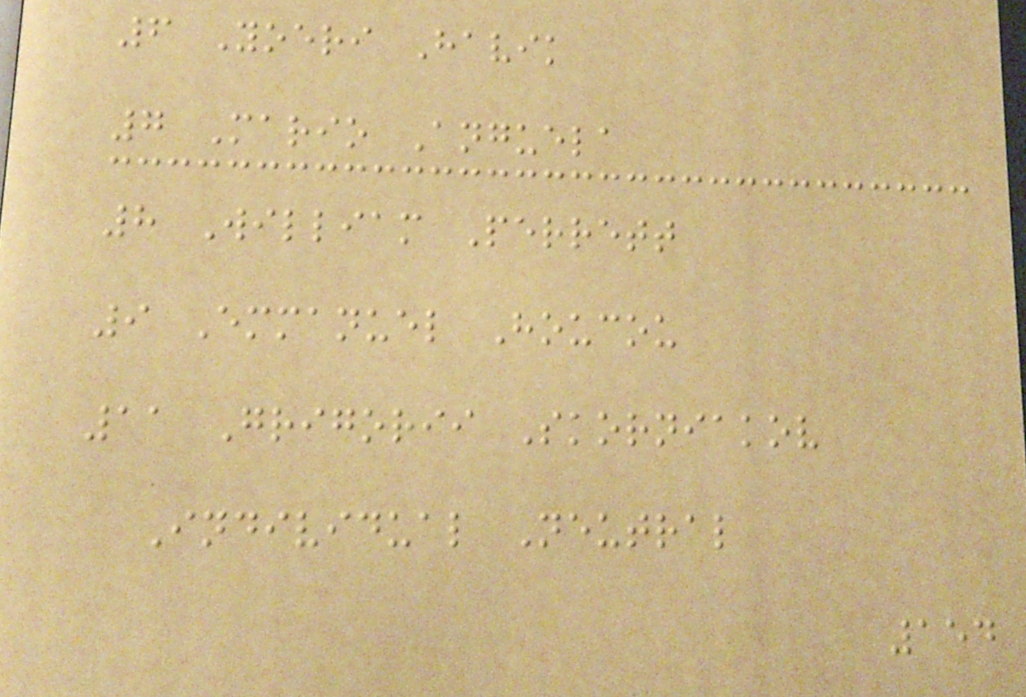6 Yoeri Havik
7 Mario Anguela
8 William Perrett
9 Emmanuel Houcou
11 Grigorii Skorniakov
Individual Neutral
154
